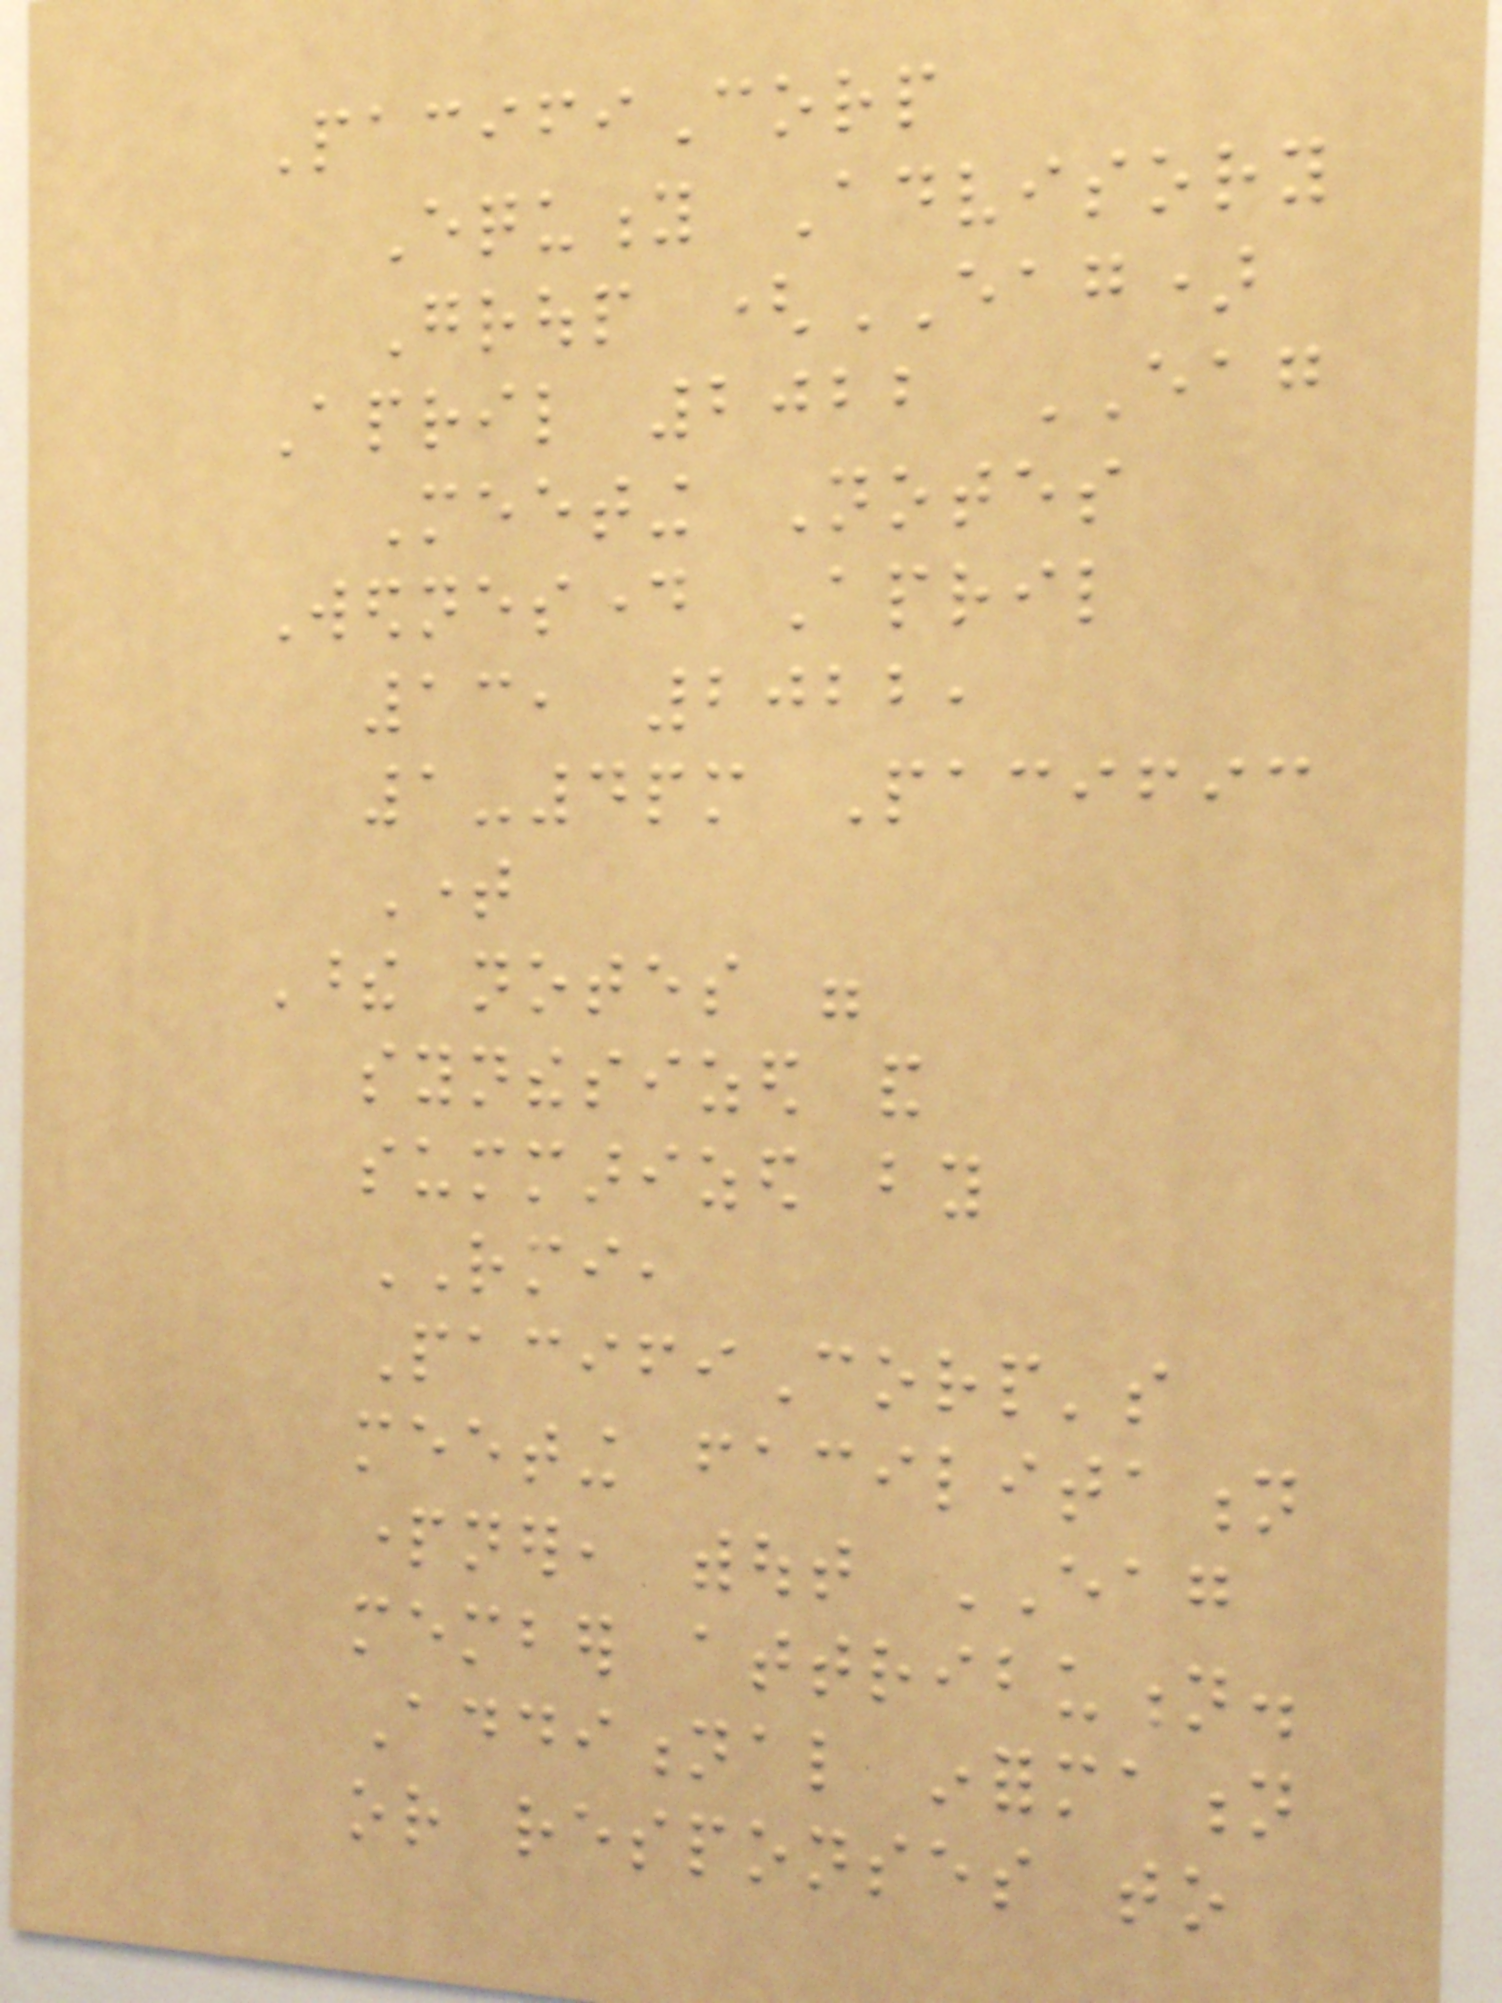PacifiCorp
Equity Advisory
Group (EAG)
April 2022 EAG
Meeting Notes
Wednesday April
13, 2022,
1-4pm Pacific
Time
These notes were
synthesized and
summarized by
RMI,
PacifiCorp's
meeting facilitation
partner, without EAG
member attribution.
Additional information
or responses to
